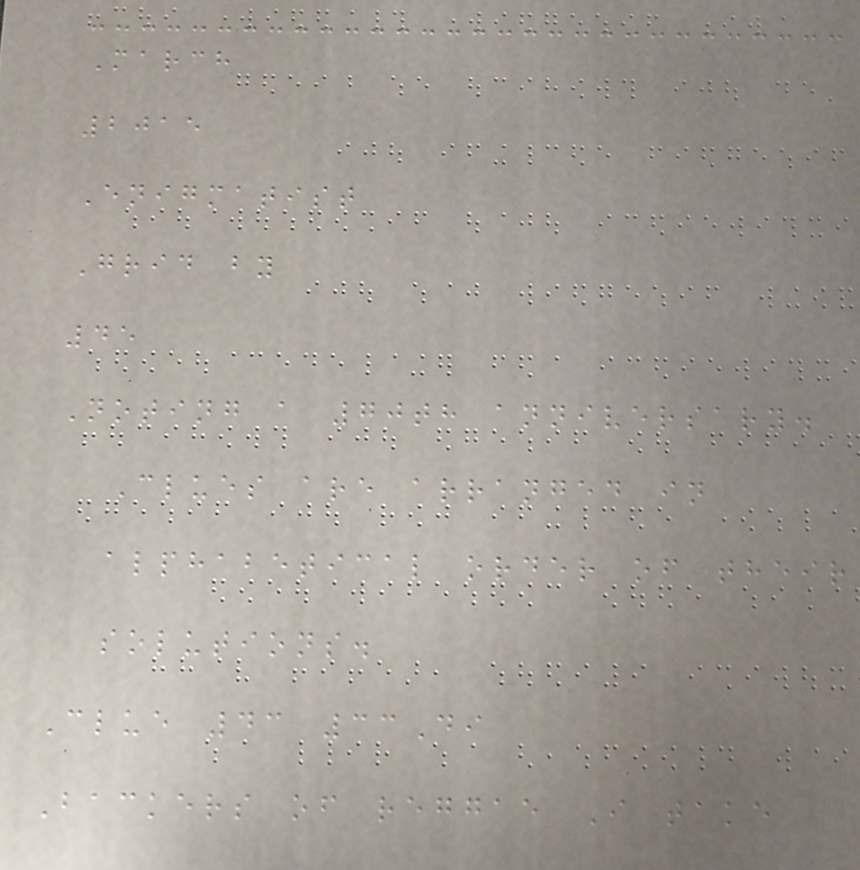March
2015
Enigmatist
Grid by
45
Noting a 70th anniversary.
Clues are arranged in
alphabetical order of their
solutions.
Clue 43 33Di
Backers of reggae I take
